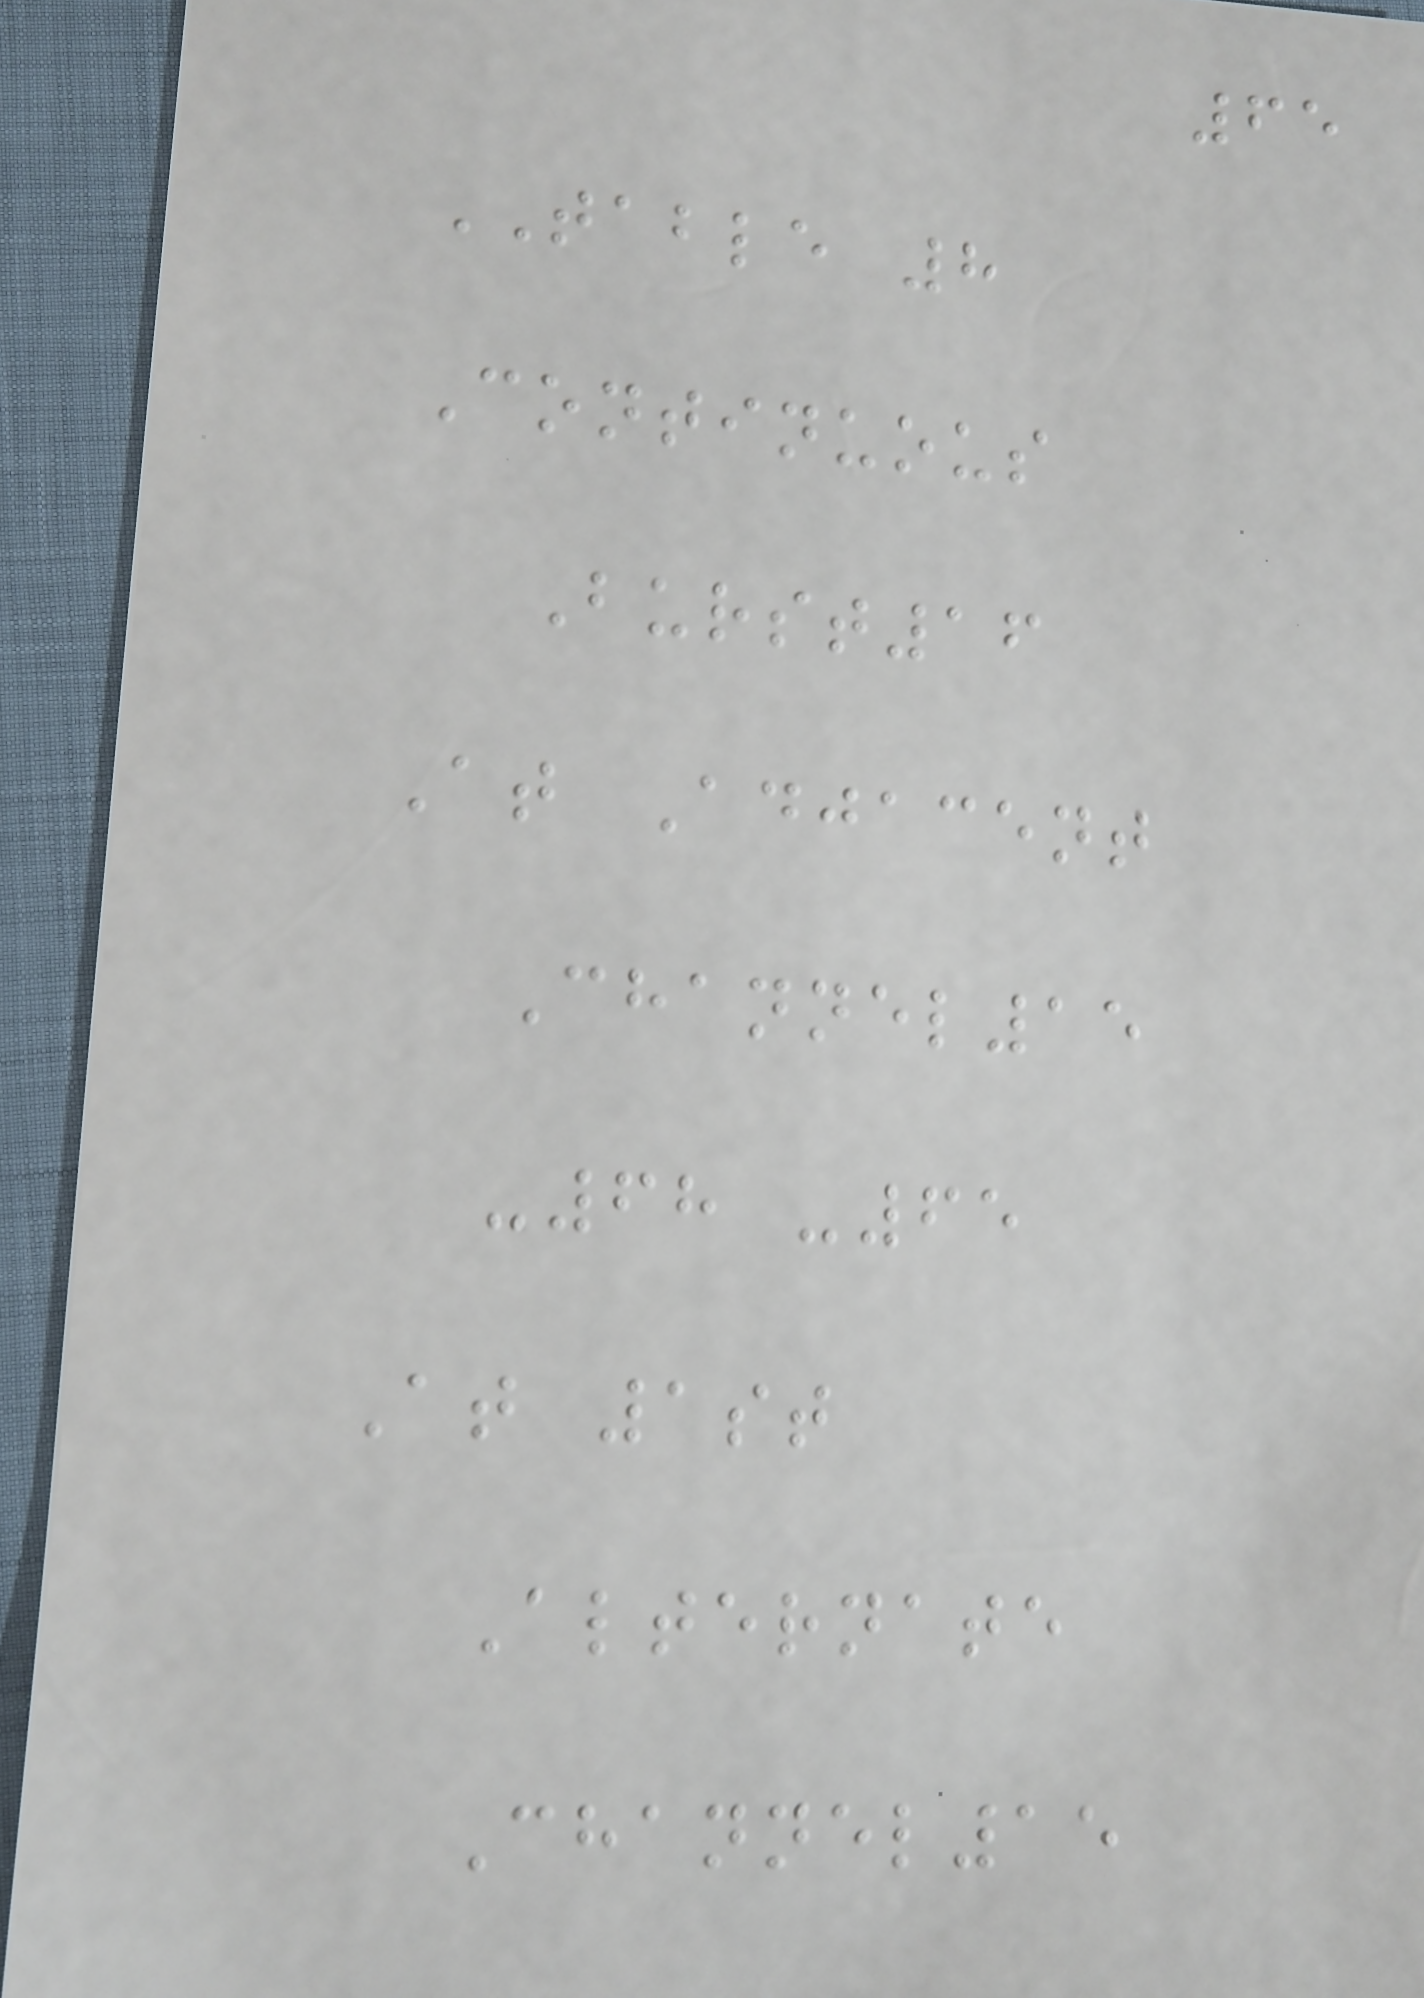65
TABLE 8
Continuous
Burst16
At Adjacent
Channel15
-68 -65
At 1st
Alternate
Channel15
